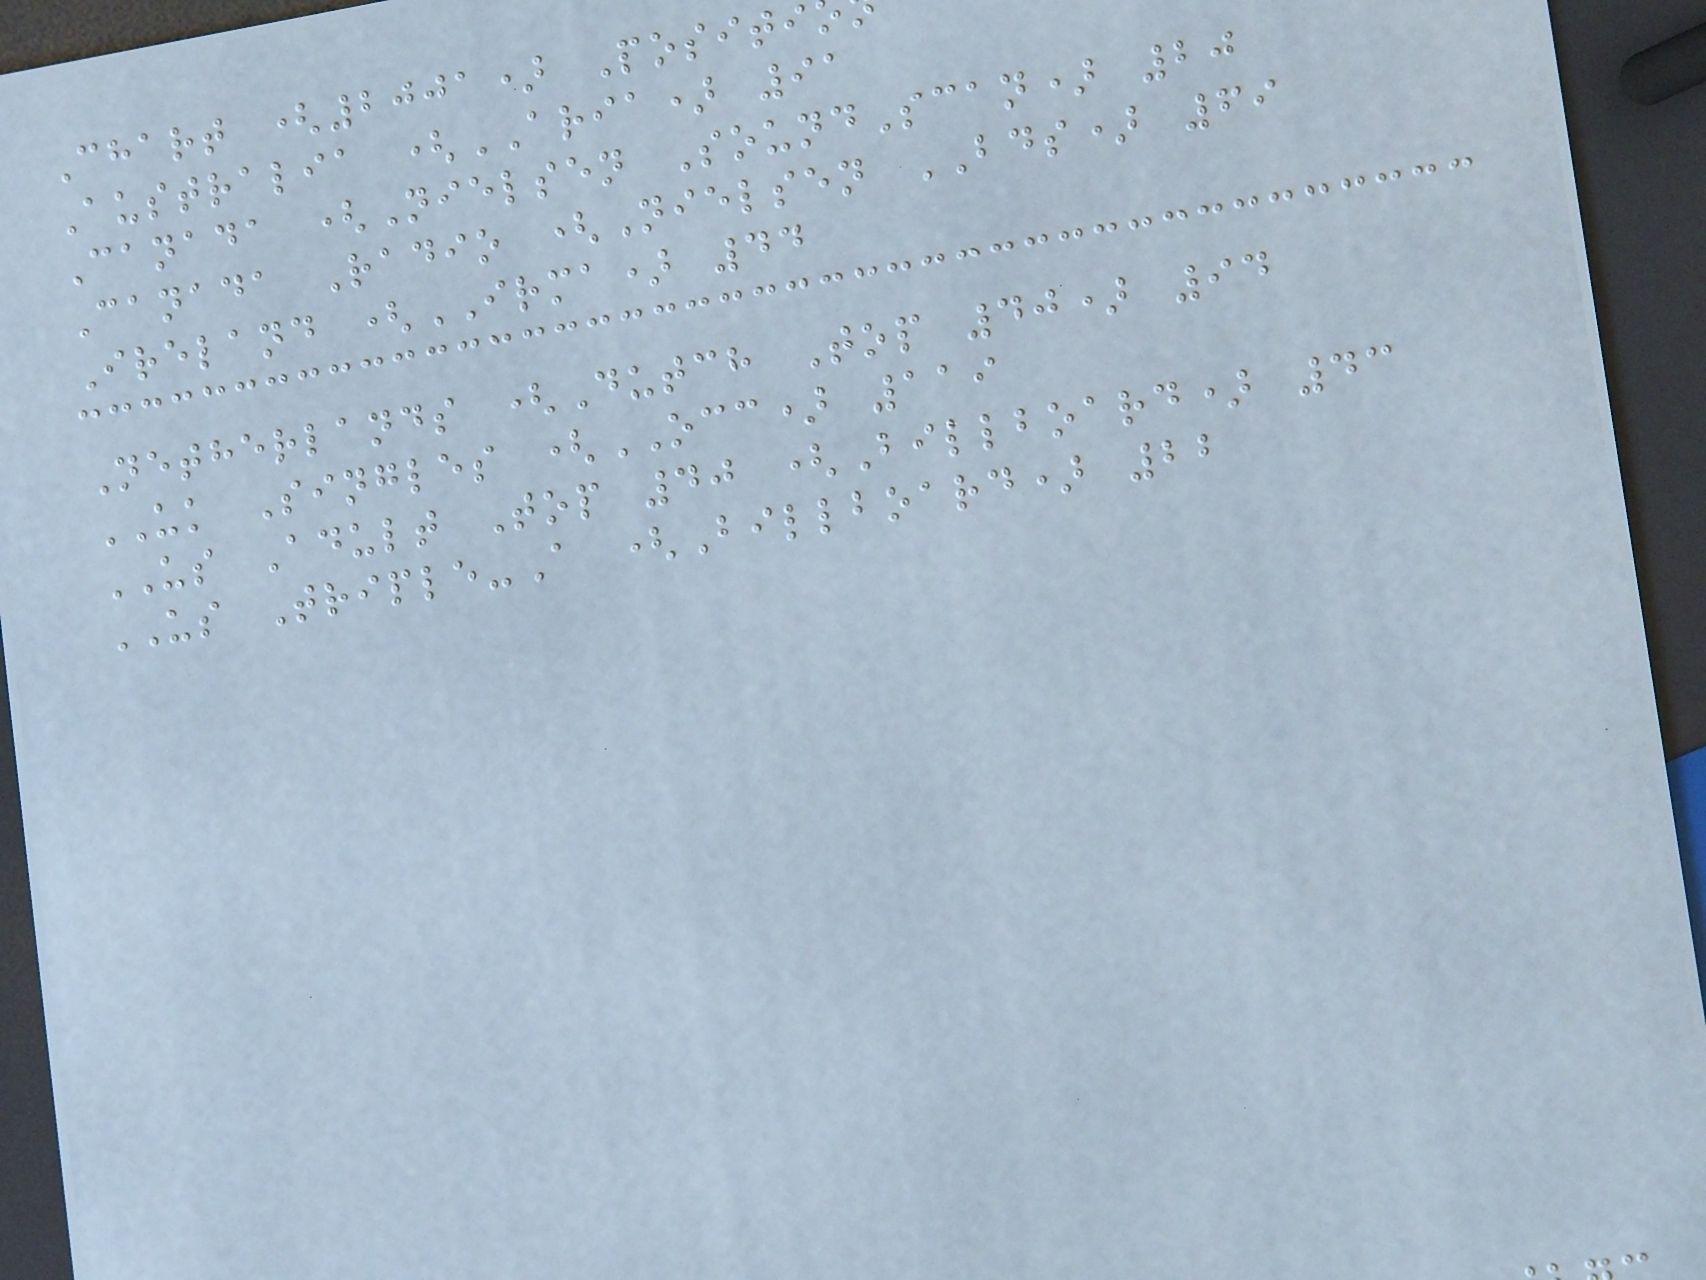Chart (2001) Positi
Australia (ARIA) 91
Canada (Nielsen SoundScan) 20
Canada Radio (Nielsen BDS) 69
Ireland (IRMA) 44
Netherlands (Dutch Top 40) 94
UK Singles (OCC) 119
US Adult Top 40 (Billboard) 43
US Triple-A (Billboard) 22
